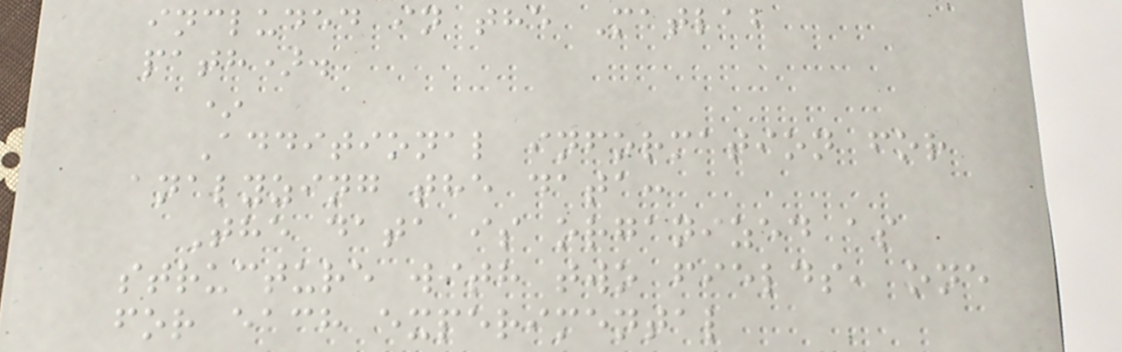included in the Matlab
path).
*
Additional information for
analyzing the data:
The data is organized as
structure with two fields, one
for each experimental
